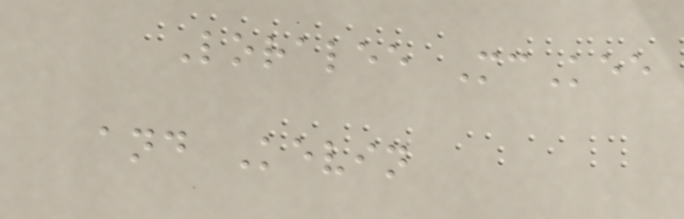Loralee McKee
and Kevin
